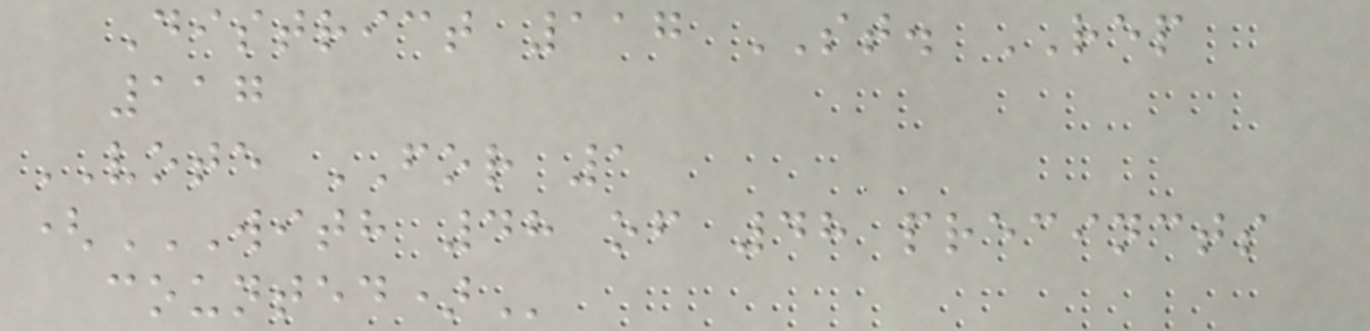District 117 ST. REP
117
VOTE FOR 1
(WITH 48 OF 48 PRECINCTS
COUNTED)
